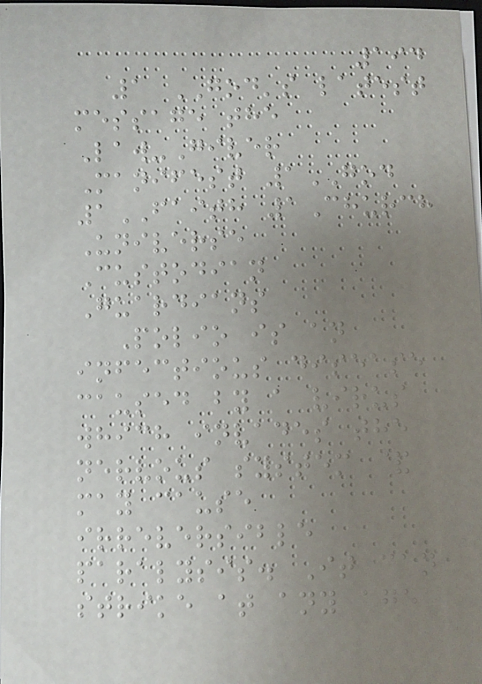194
1 GOD's latest
message the
Law-Giver
Manifest 1GOD
1FAITH 1Church
Universe
Custodian
Guardians
Polio is an
infectious disease
caused by a virus
which invades the
nervous system &
may cause
irreversible
paralysis. It can
strike at any age
